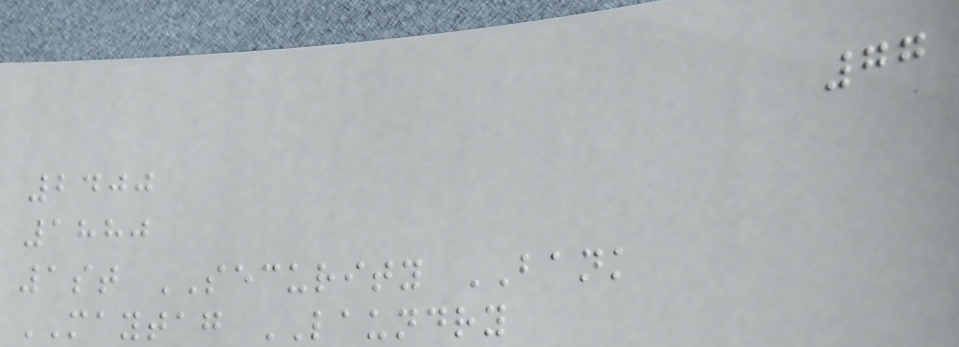77
2400
1880
1st SECURITY BANK
MAYTAG LAUNDRY
